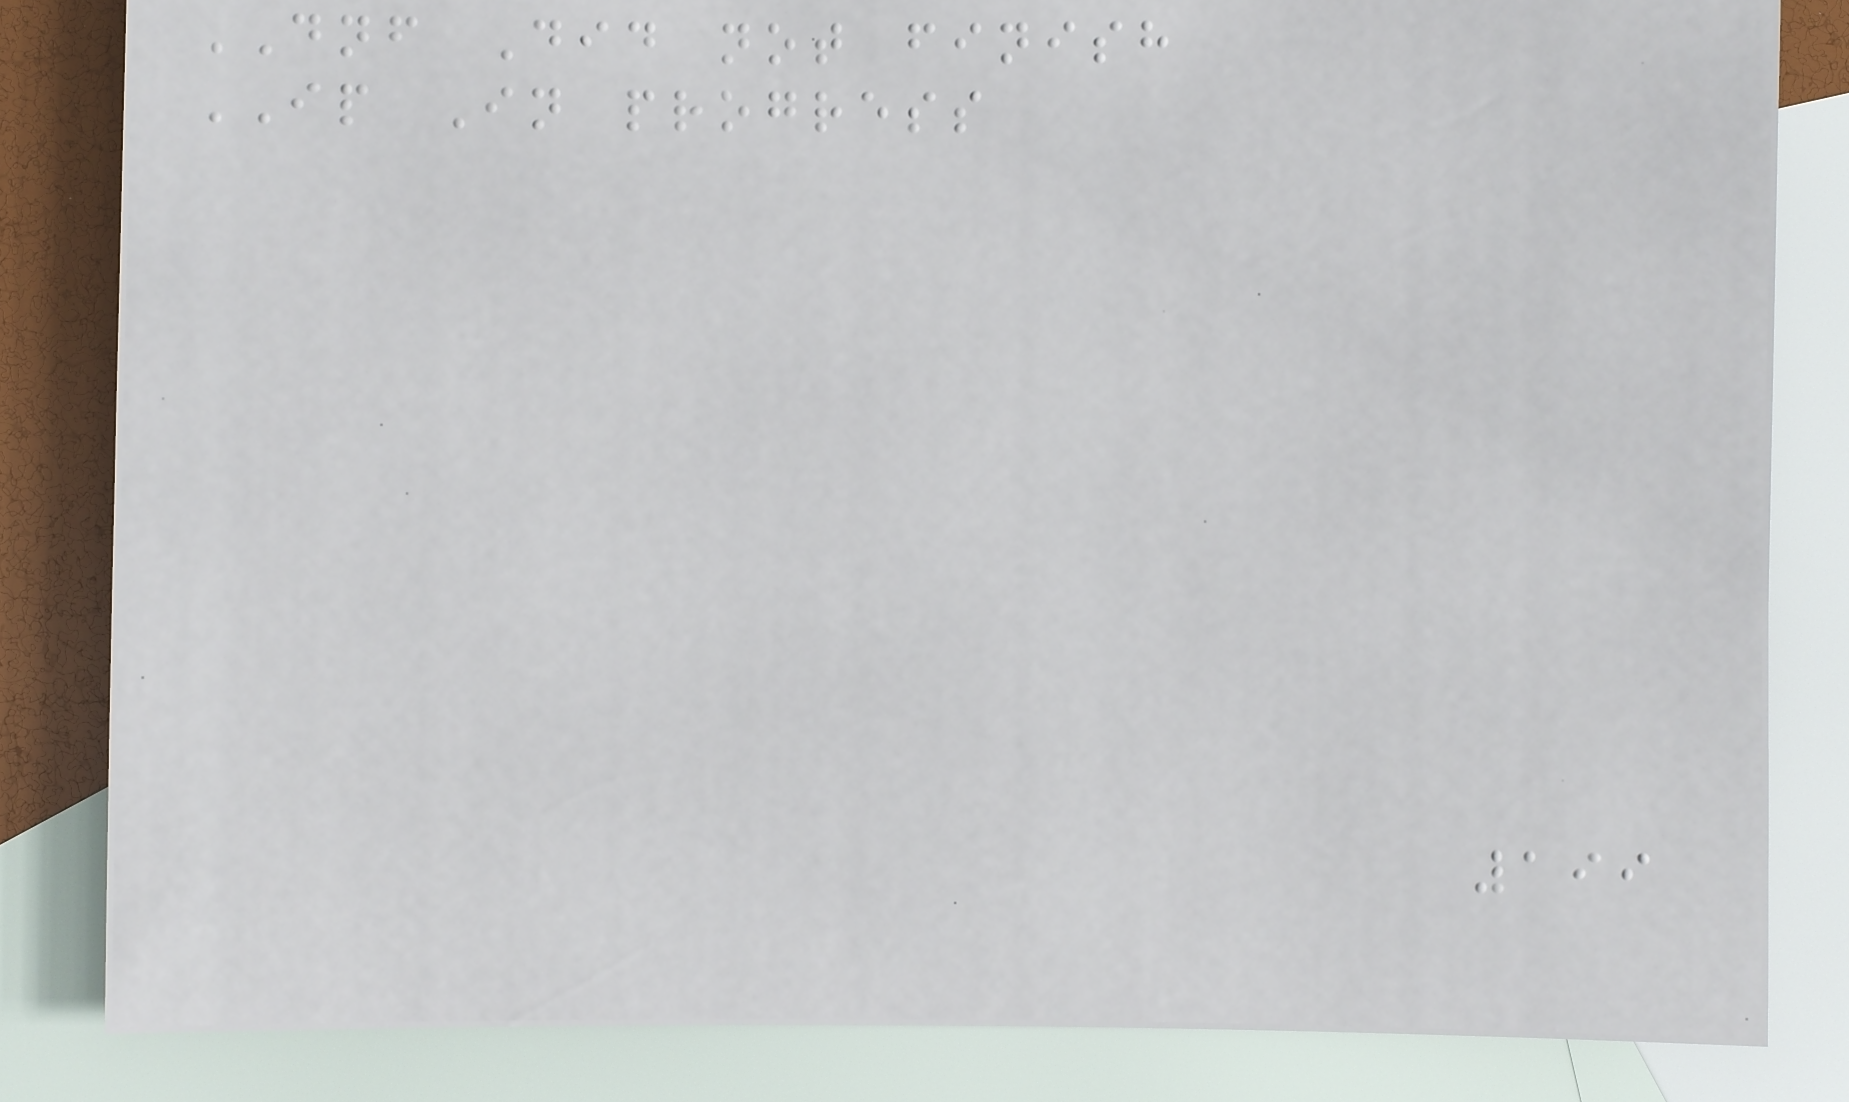DNF Did not finish
IP In progress
199
